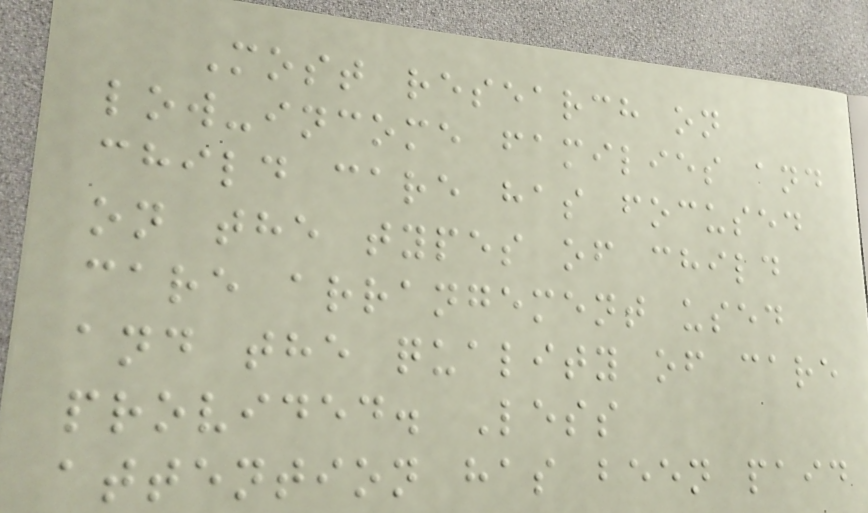Most research on
low-income families and
child care has focused
on the types of child
care arrangement used
and the quality of care
provided. Less
attention has been paid
